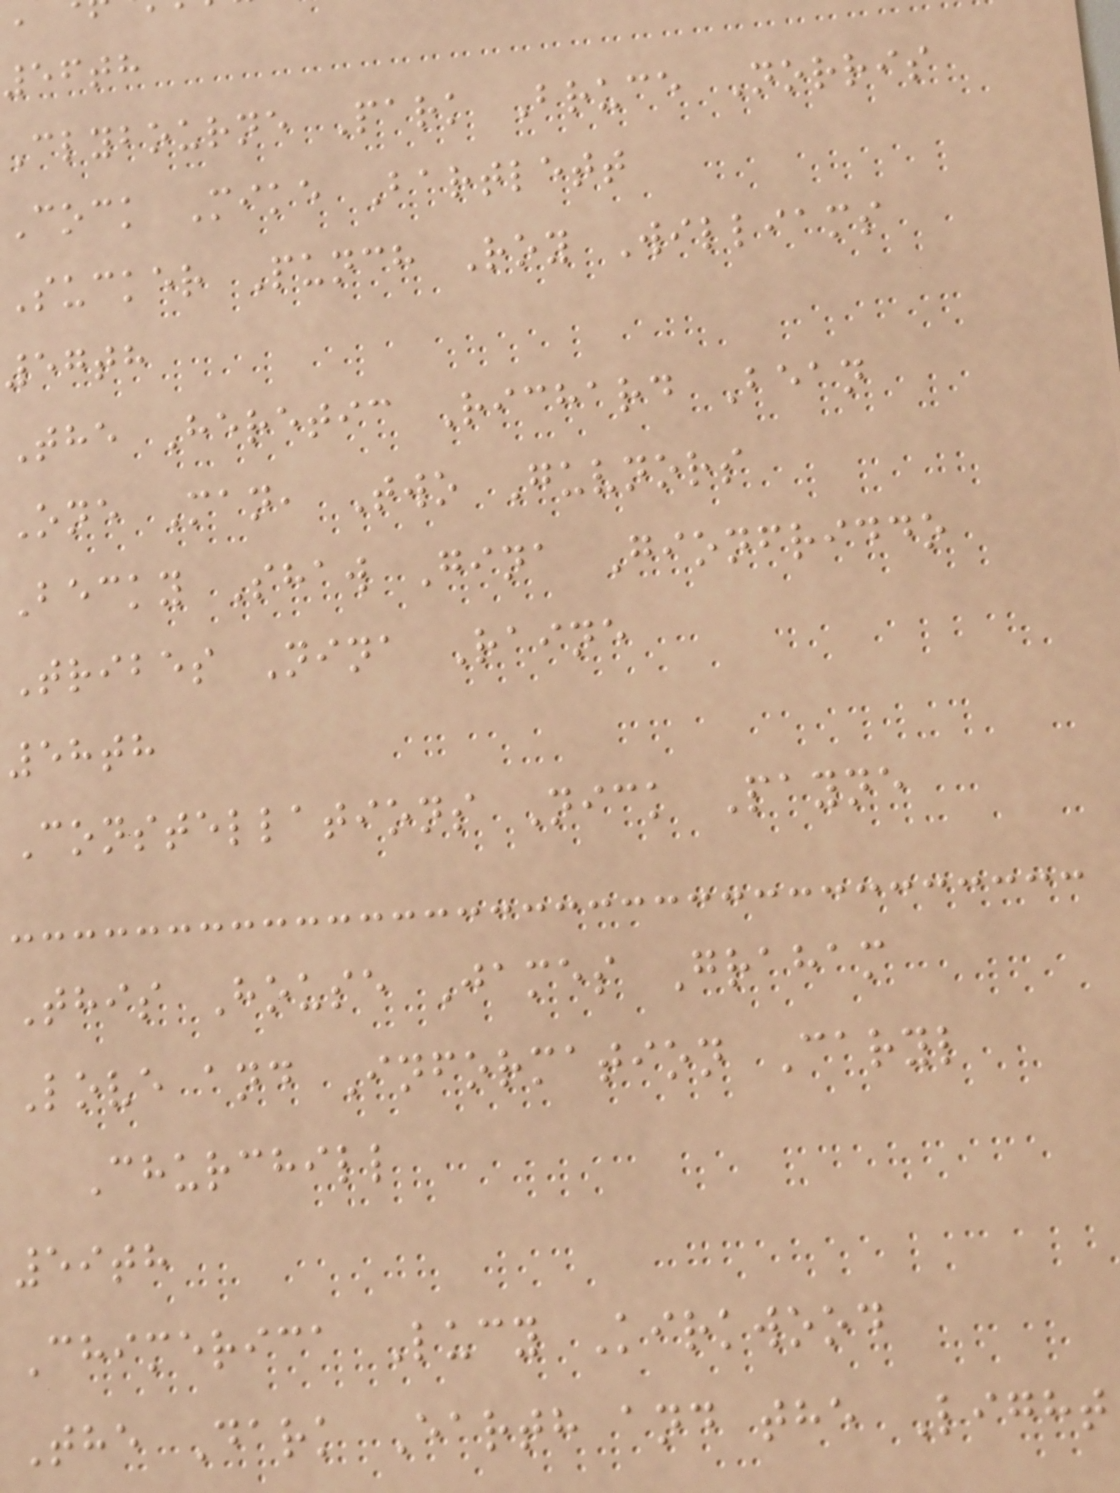56th
Clybourne Park Bruce Norris
Cock Mike Bartlett
Sucker Punch Roy Williams
57th
The Heretic Richard Bean
One Man, Two Guvnors
Becky Shaw Gina Gionfriddo
Tribes Nina Raine
58th
Constellations Nick Payne
This House James Graham
Love and Information Caryl
Churchill
59th
Chimerica Lucy Kirkwood
The Dark Earth and the Light
